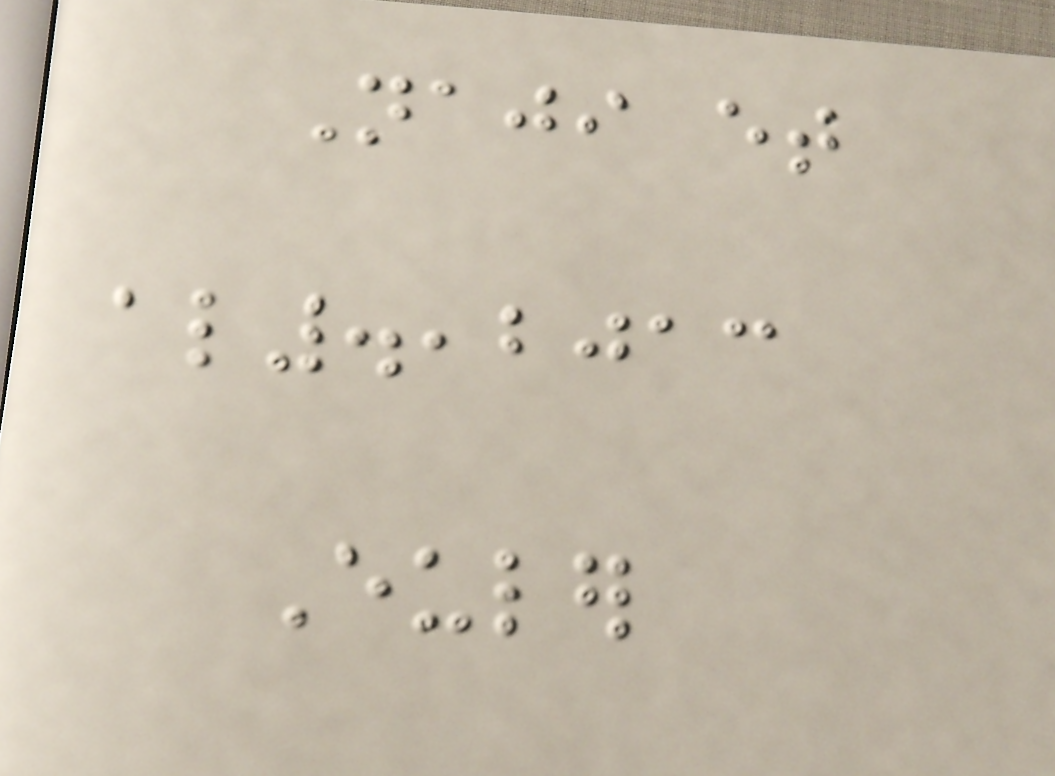Naji et
al.,2013
Euler
